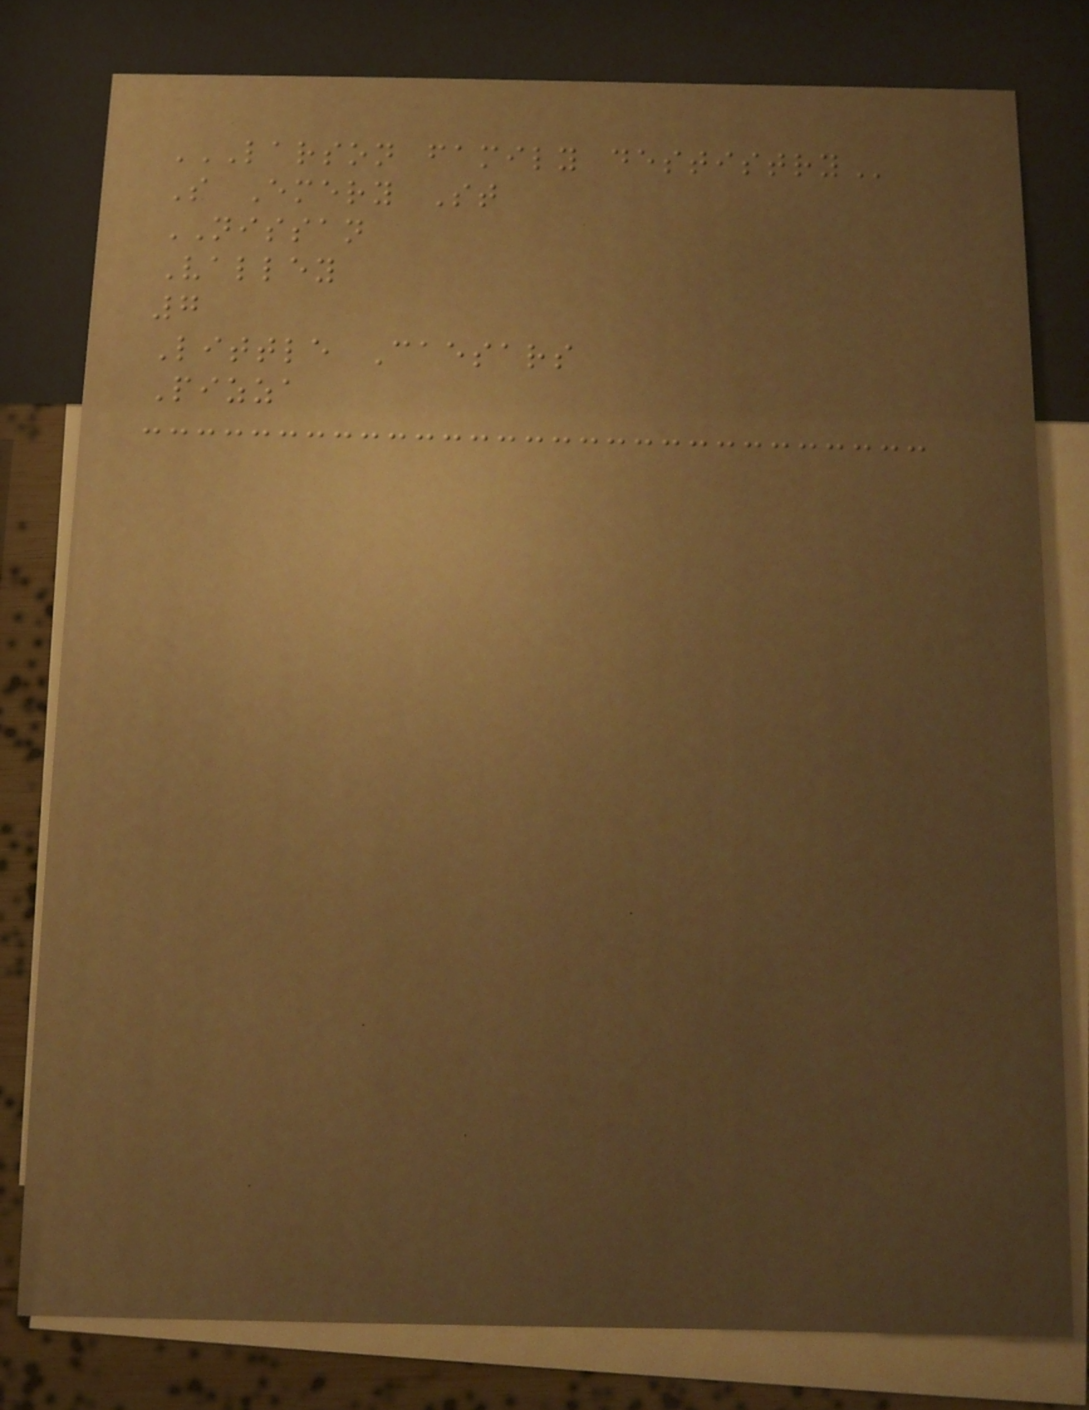LARSON FAMILY DESTISTRY
S Emery St
NISSAN
Valley
7
Little Caesars
Pizza
